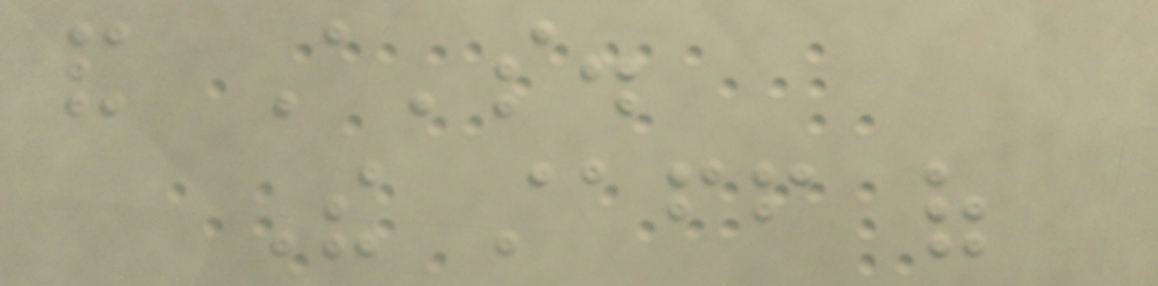and A's.
The staff of
